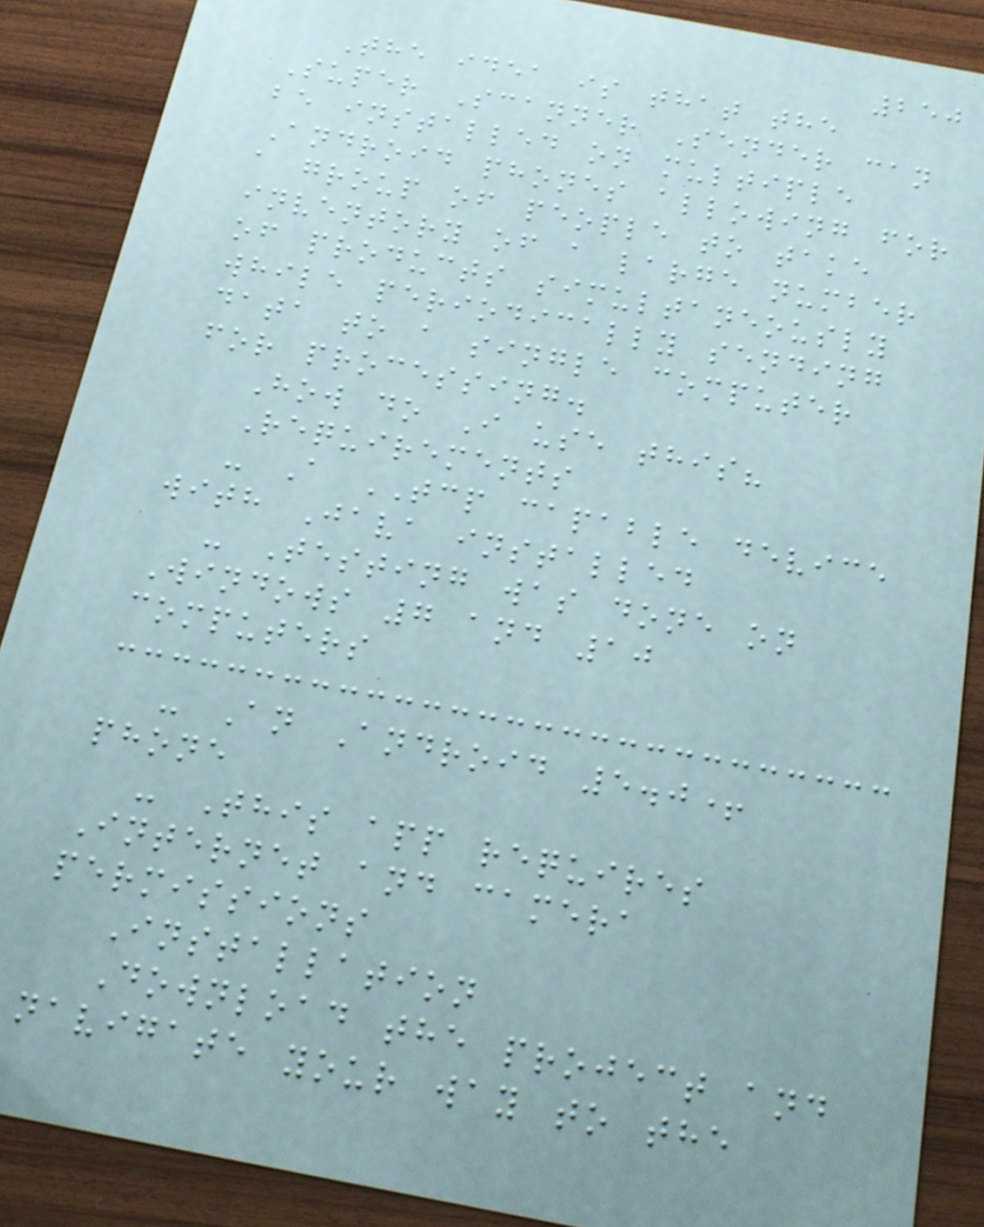250
The idea is that the
Super Scanner Sender can
be installed on multiple
Android phones allowing for
a group of people to take
inventory of a large number
of products simultaneously
while periodically sending
data to a single computer
for processing.
How do I use this?
Requirements
- A TCP capable device
with Java installed
- Testing was done on
Windows 7 and 10
computers
- An Android 5.0+
phone
- This app requires
Internet and camera
permissions
Installation
Download the project and
navigate your way to the
